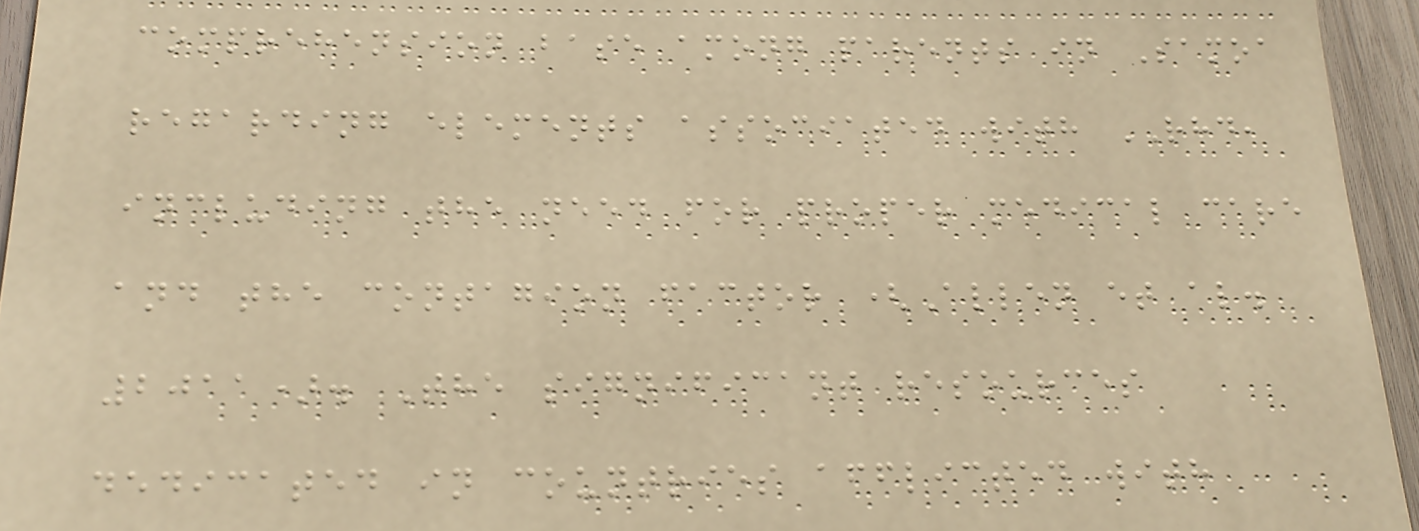comprehension base among parents in Samoa
regarding elements associated with RHD,
including the need for proper medical care
and the contagion factor (Allen et al.
2011). The significant resources
dedicated in countries afflicted with
